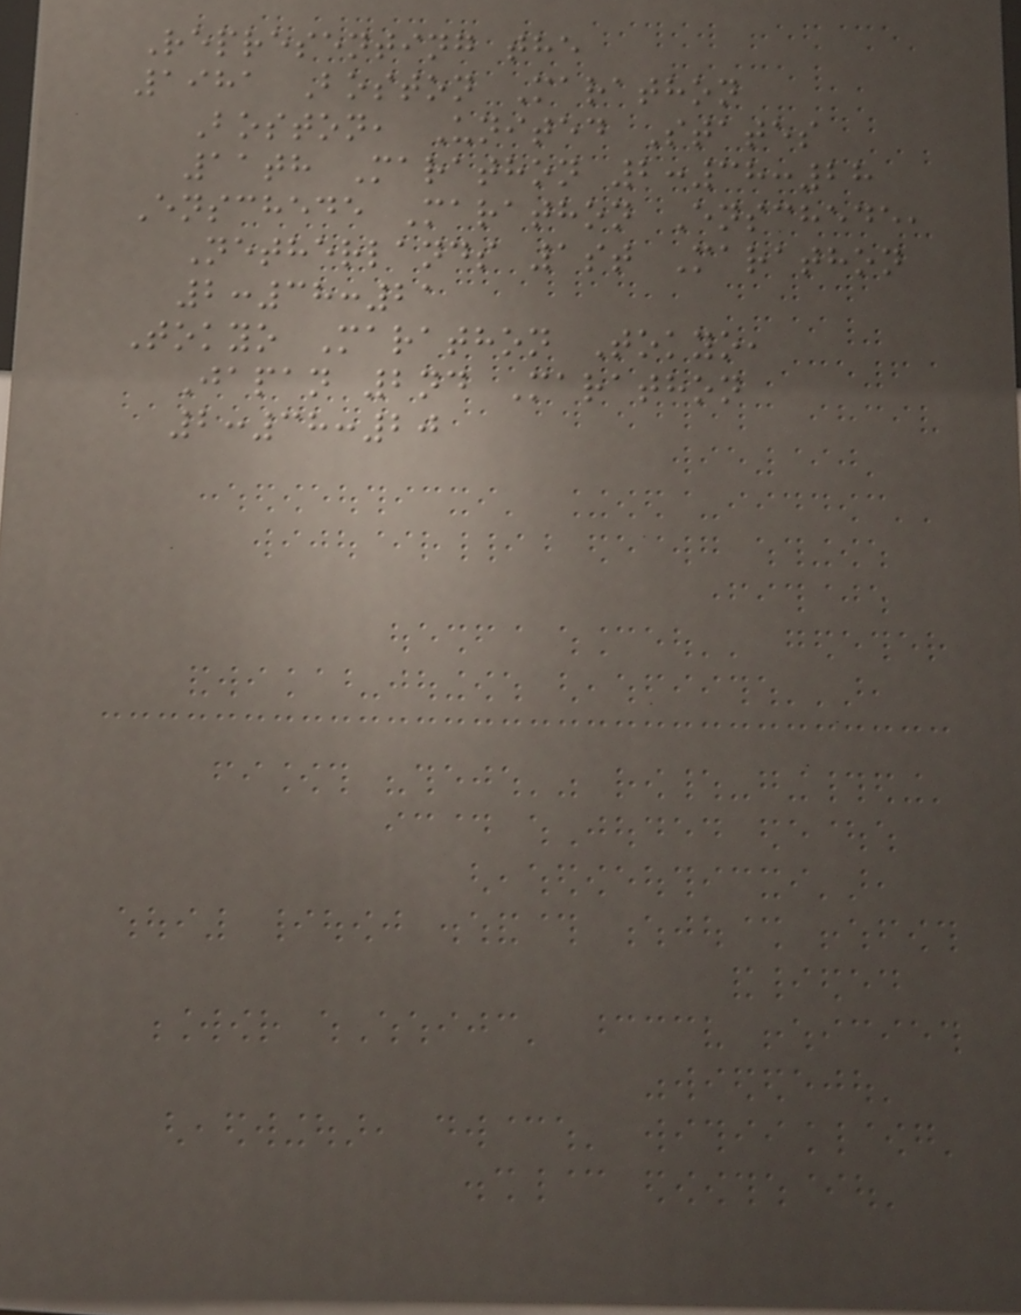Representing the
1981 Boston Marathon
Boston, United States
11th Marathon 2:38:28
Enschede Marathon Enschede,
Netherlands 1st Marathon
2:38:21
Tokyo Marathon Tokyo,
Japan 2nd Marathon
2:38:20
